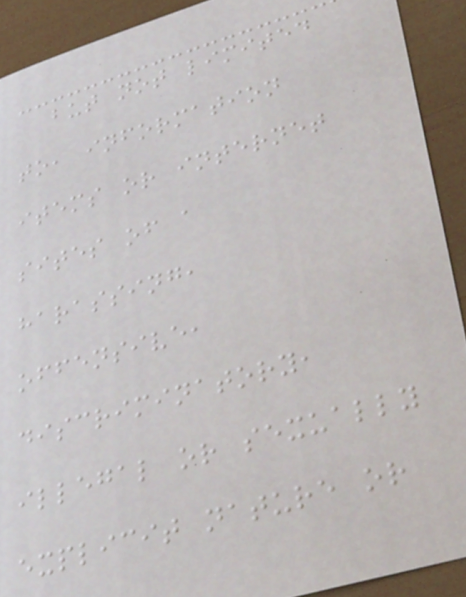but not limited
to, information
items or internet
sites of a
harassing,
offensive,
discriminatory,
illegal or sexually
explicit nature or
